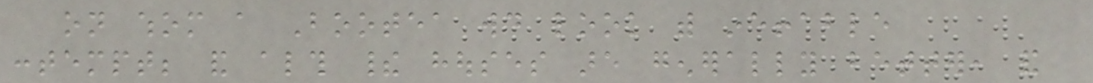on whom a Bootea would look with ineffable
contempt; and although their houses are generally better, and
